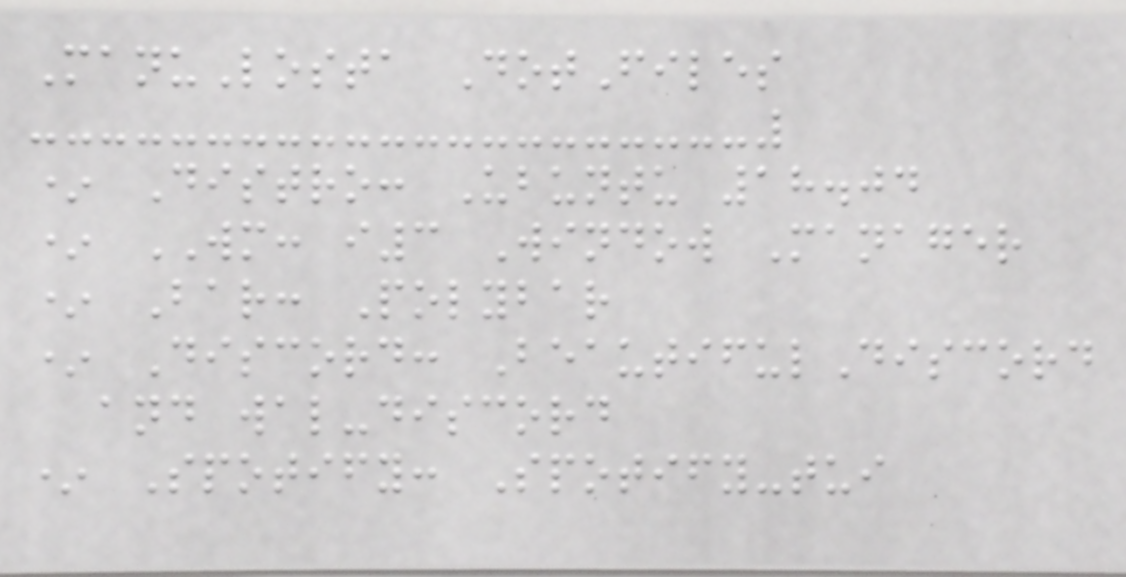ManuLosta DotFiles
* Distro: Ubuntu 18.04
* WM: i3 Window Manager
* Bar: Polybar
* Discord: BeautifulDiscord
and wal-discord
* Spotify: Spotify-tui
